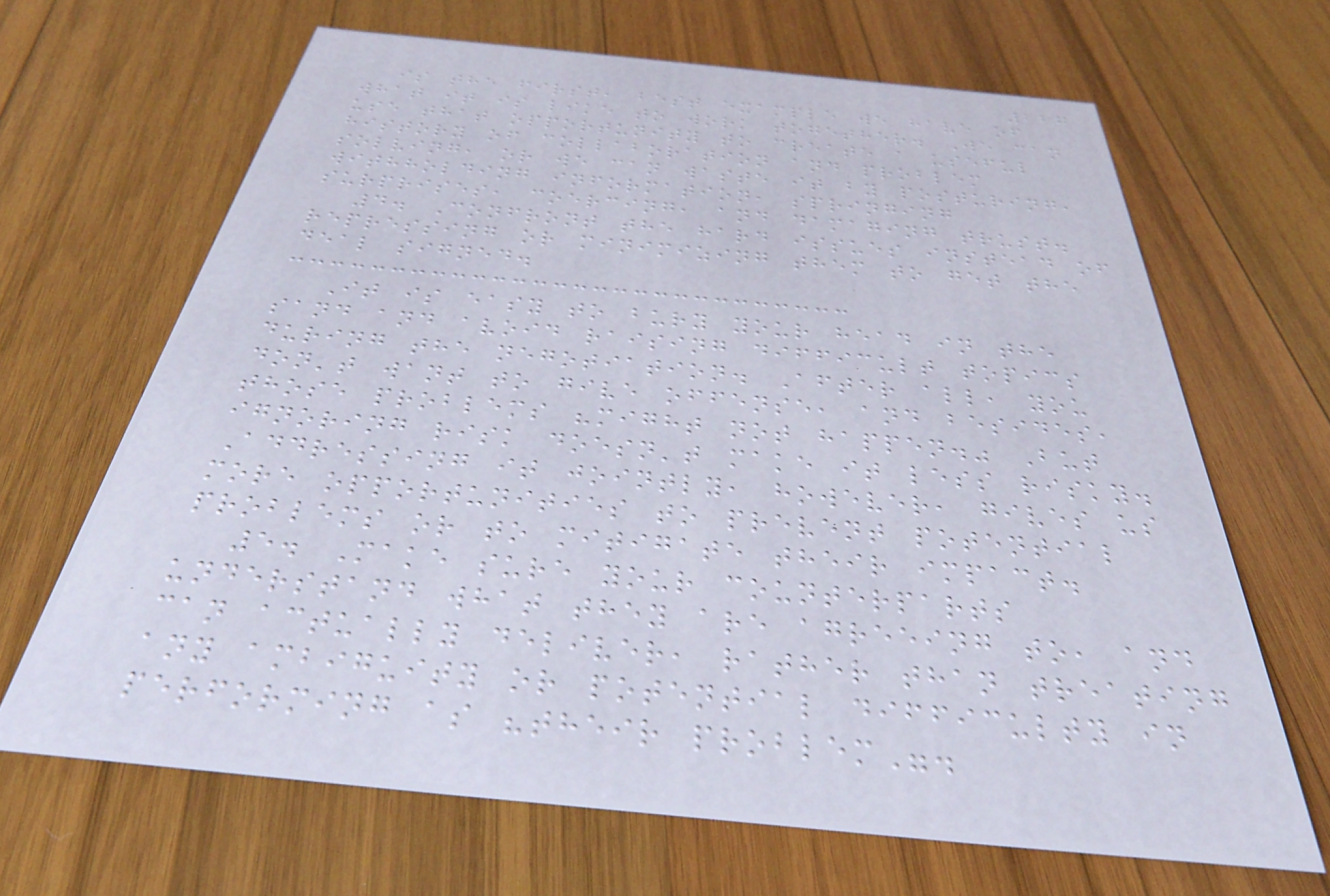227
is the first, best example we have of
what it is like to work together. We can
use that opportunity to create a useful
history of collaboration and problem
solving, or we can waste it by posturing,
withholding information, springing
surprises, coercing, and damaging trust.
4. Confront the hard issues instead of
repressing or minimizing them to get the
deal signed.
It is easy to bury your head in the
sand and avoid raising difficult topics
during the negotiation. After all, you
don't want to give offense, and besides,
those problems "might not happen." But
ignoring risk doesn't make it less risky.
Addressing it jointly, however, gives us
more opportunities to prevent potential
problems or to mitigate their impact.
5. Make sure your counterparts
understand what they are agreeing to, and
can actually deliver, rather than treating
any ambiguity or potential difficulty in
performing as "their problem".
